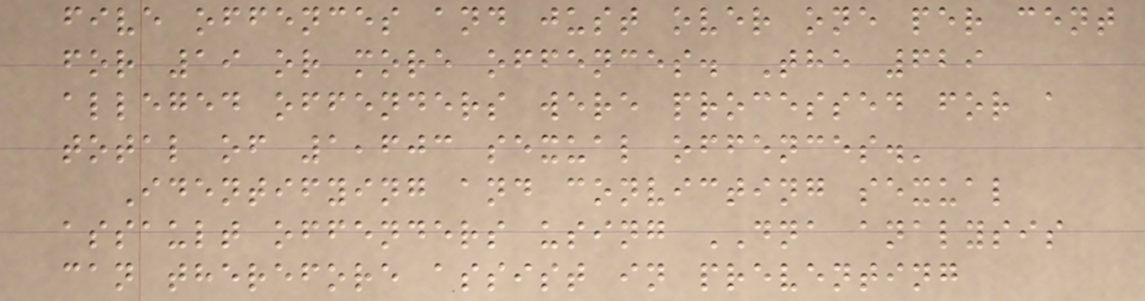five offences and just over one per cent
for 19 or more offences. The 629
alleged offenders were processed for a
total of 1,603 sexual offences.'
Identifying and convicting sexual
assault offenders using DNA analysis
can therefore assist in preventing
